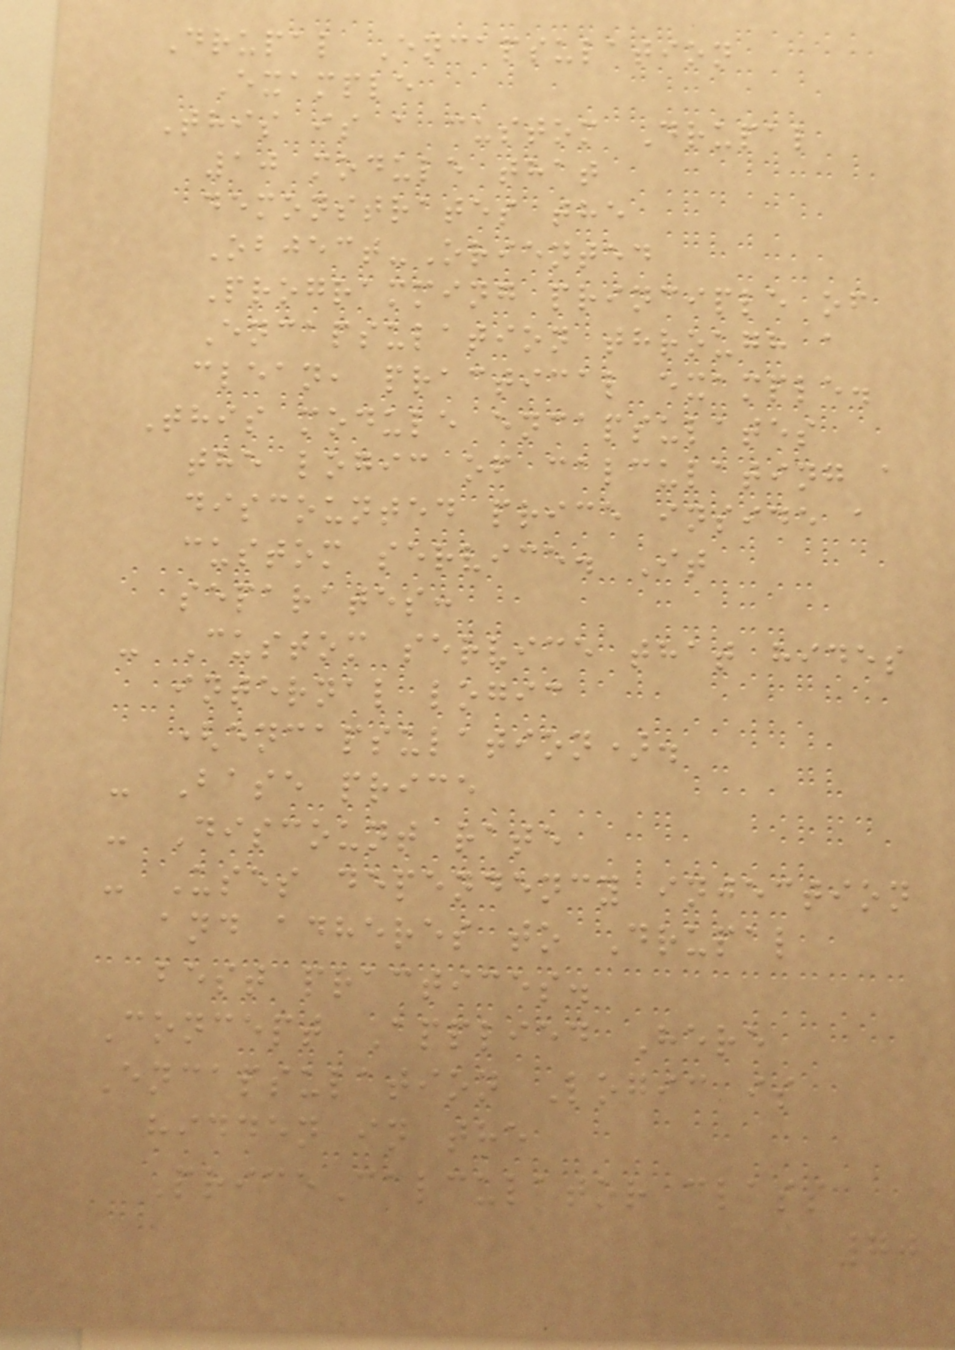Drupal Encapsulation
Example
This is a custom Drupal
10 module that
demonstrates the
Object-Oriented
Programming principle of
Encapsulation through a
clean, practical example.
This module encapsulates
the logic of calculating a
discounted price inside a
custom service. It
separates:
- Custom service that hides
internal logic
(encapsulation).
- Base price
- Discount rate
- Uses dependency injection
and adheres to Drupal
best practices.
Concept Applied Here
Encapsulation Logic is
hidden in the
PriceCalculator class
70
